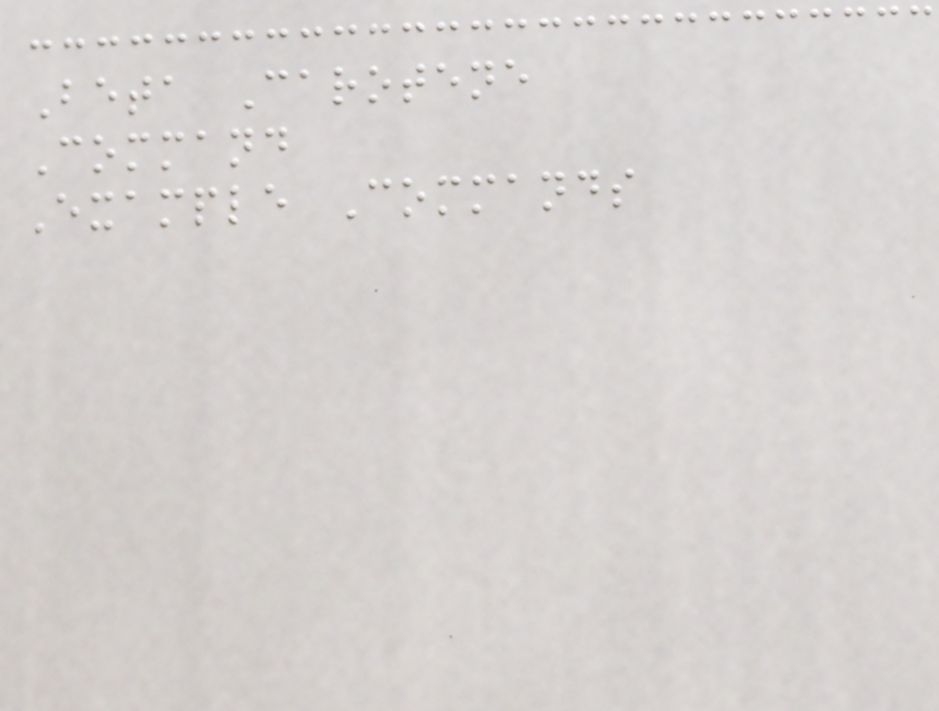Beta Carotene
Command
Example Commands
